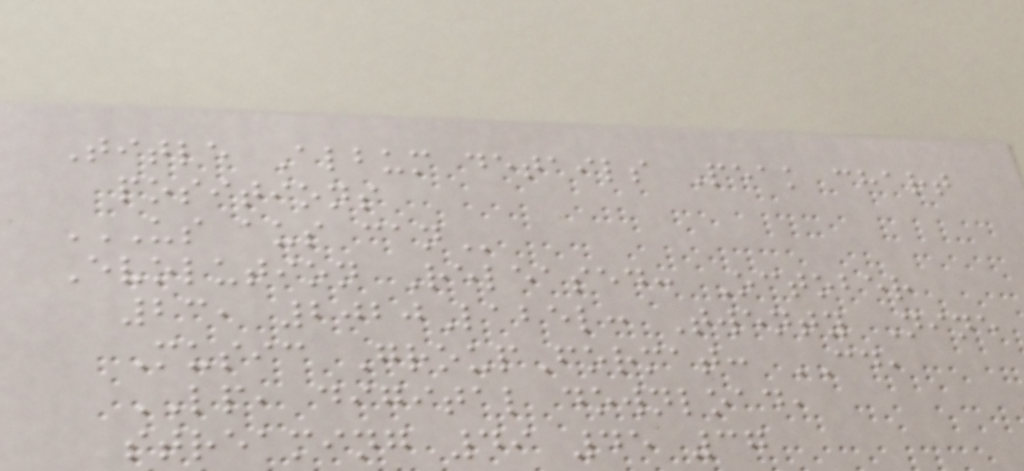Title Album details Peak chart
positions
US AUS CAN
Evolution Released: October
23, 2020Label: Twenty Nine
Music GroupFormat: CD,
LP, digital download,
streaming 49 45 37
